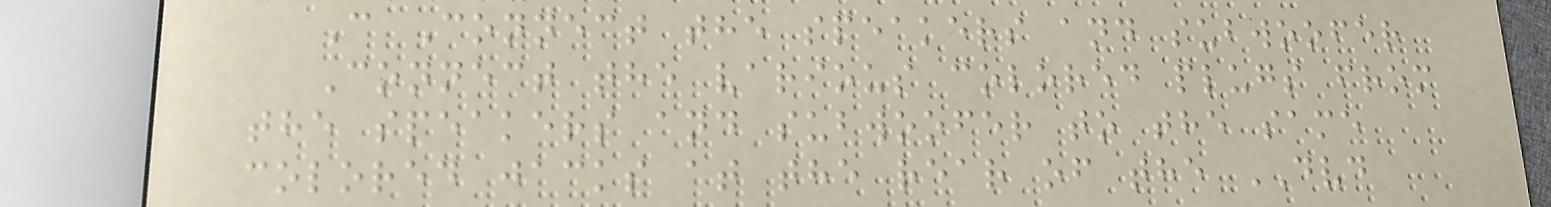C Connect the speakers and subwoofer
Connect the various colored plugs from
the speakers and subwoofer to the same
colored jacks at the rear of the DVD
